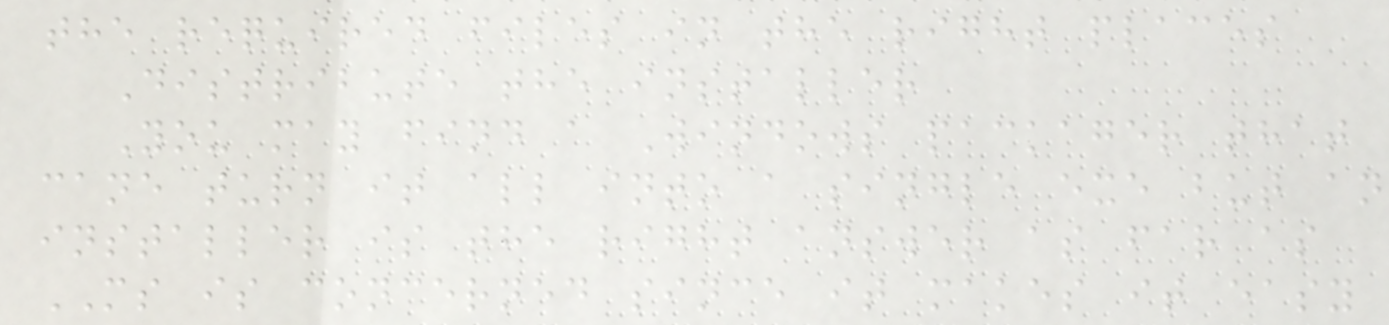the required files in the right places
Distribute the installer
You may find a Windows packager that
cane turn it all into a single exe but an
installer is the right answer as far as
MS is concerned since it makes it easy
